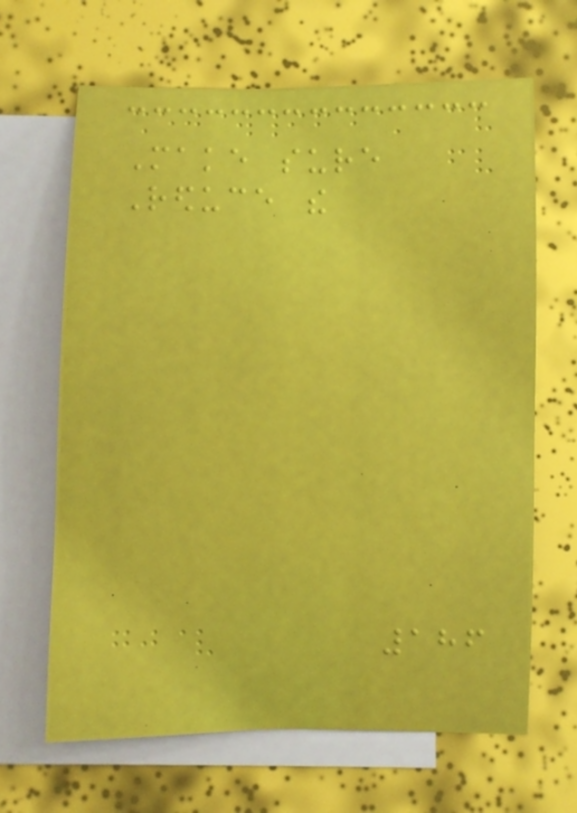Make sure
Reduce the
186
